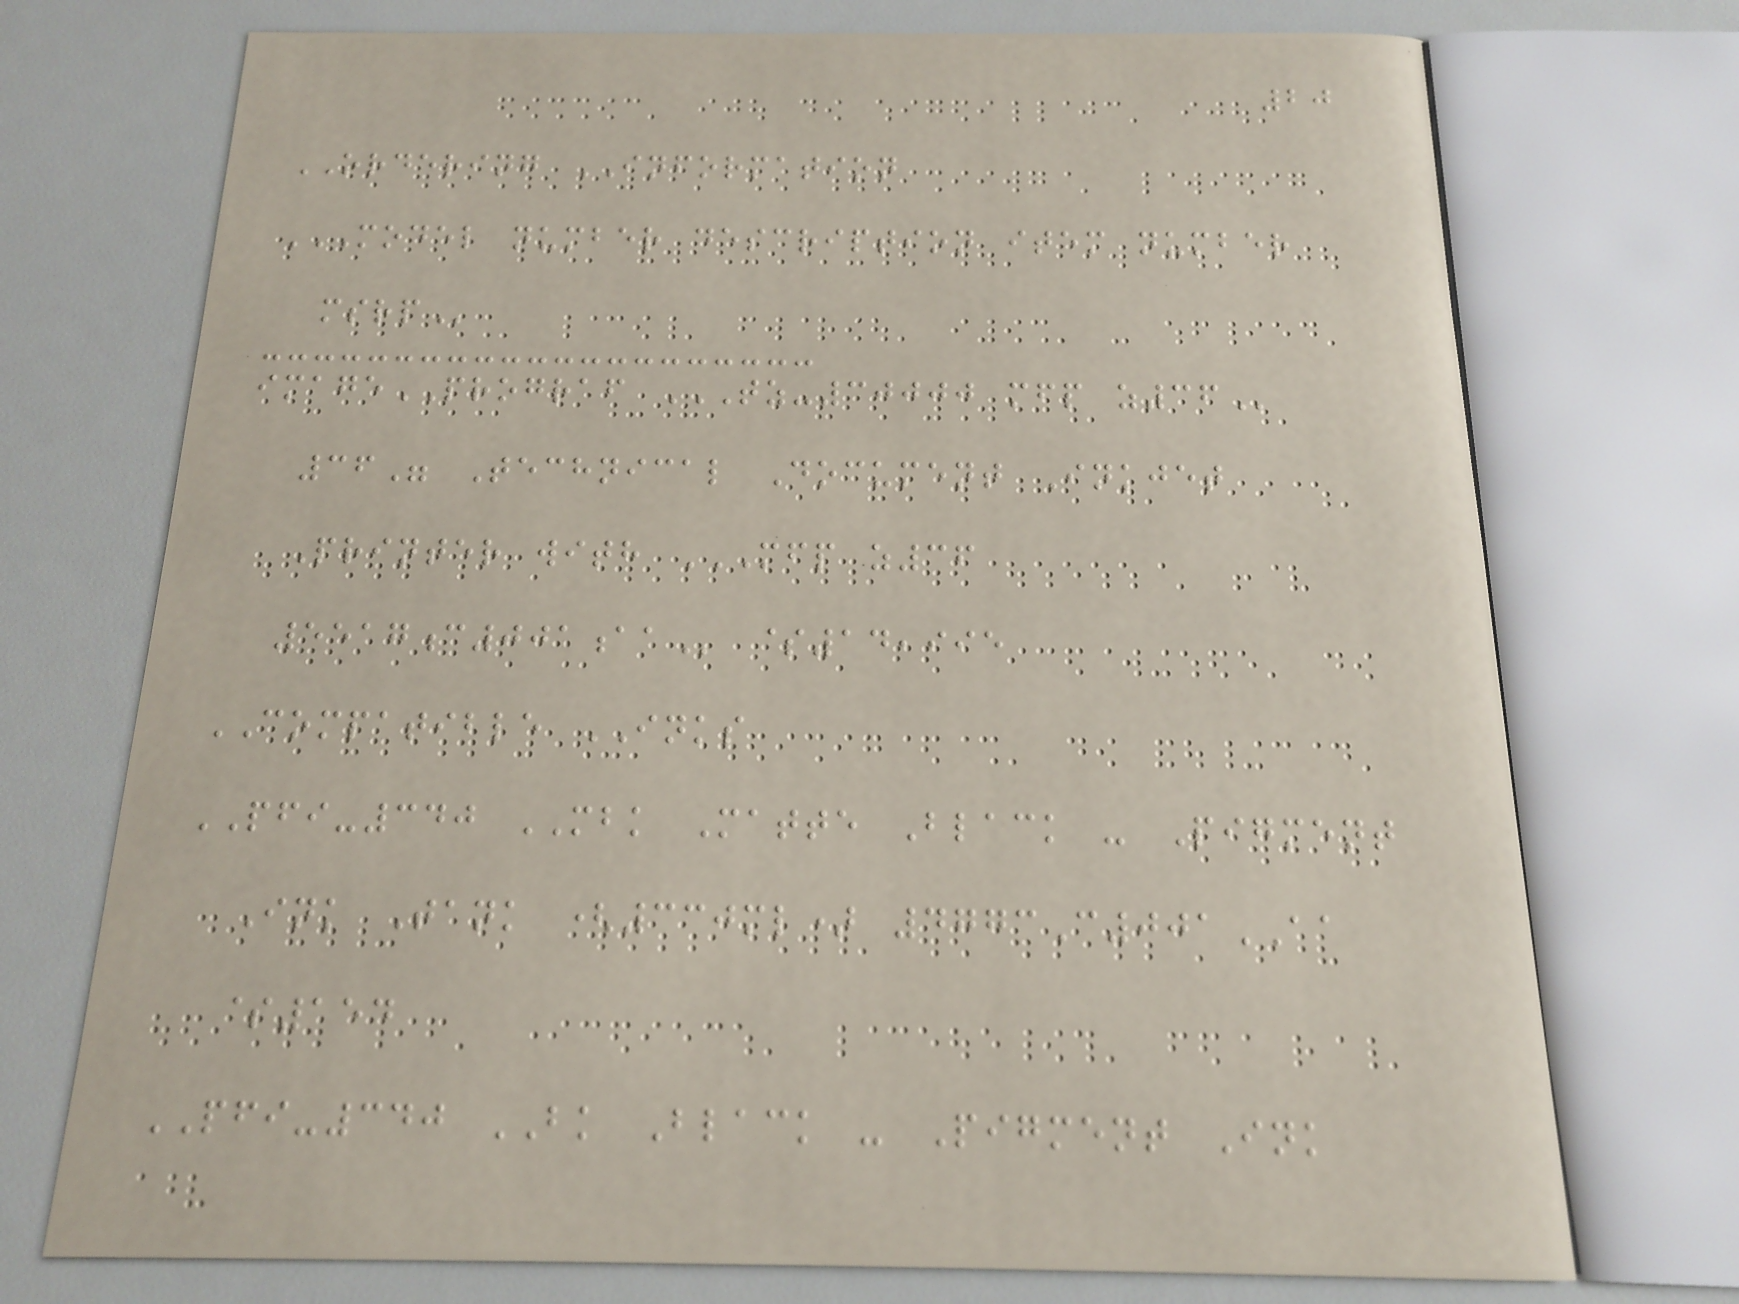20
ORDERING INFORMATION
MODEL NUMBER DESCRIPTION ITEM NUMBER
MSRP
imagePROGRAF TZ-30000 MFP Z36
36" Technical Document Inkjet
Printer with MFP Z36
5517C001AA $14,995
COMPATIBLE INKS
PFI-340 MBK Matte Black - Pigment
Ink Tank (330ml) 4773C001AA
$154
PFI-340 BK Black - Pigment Ink
